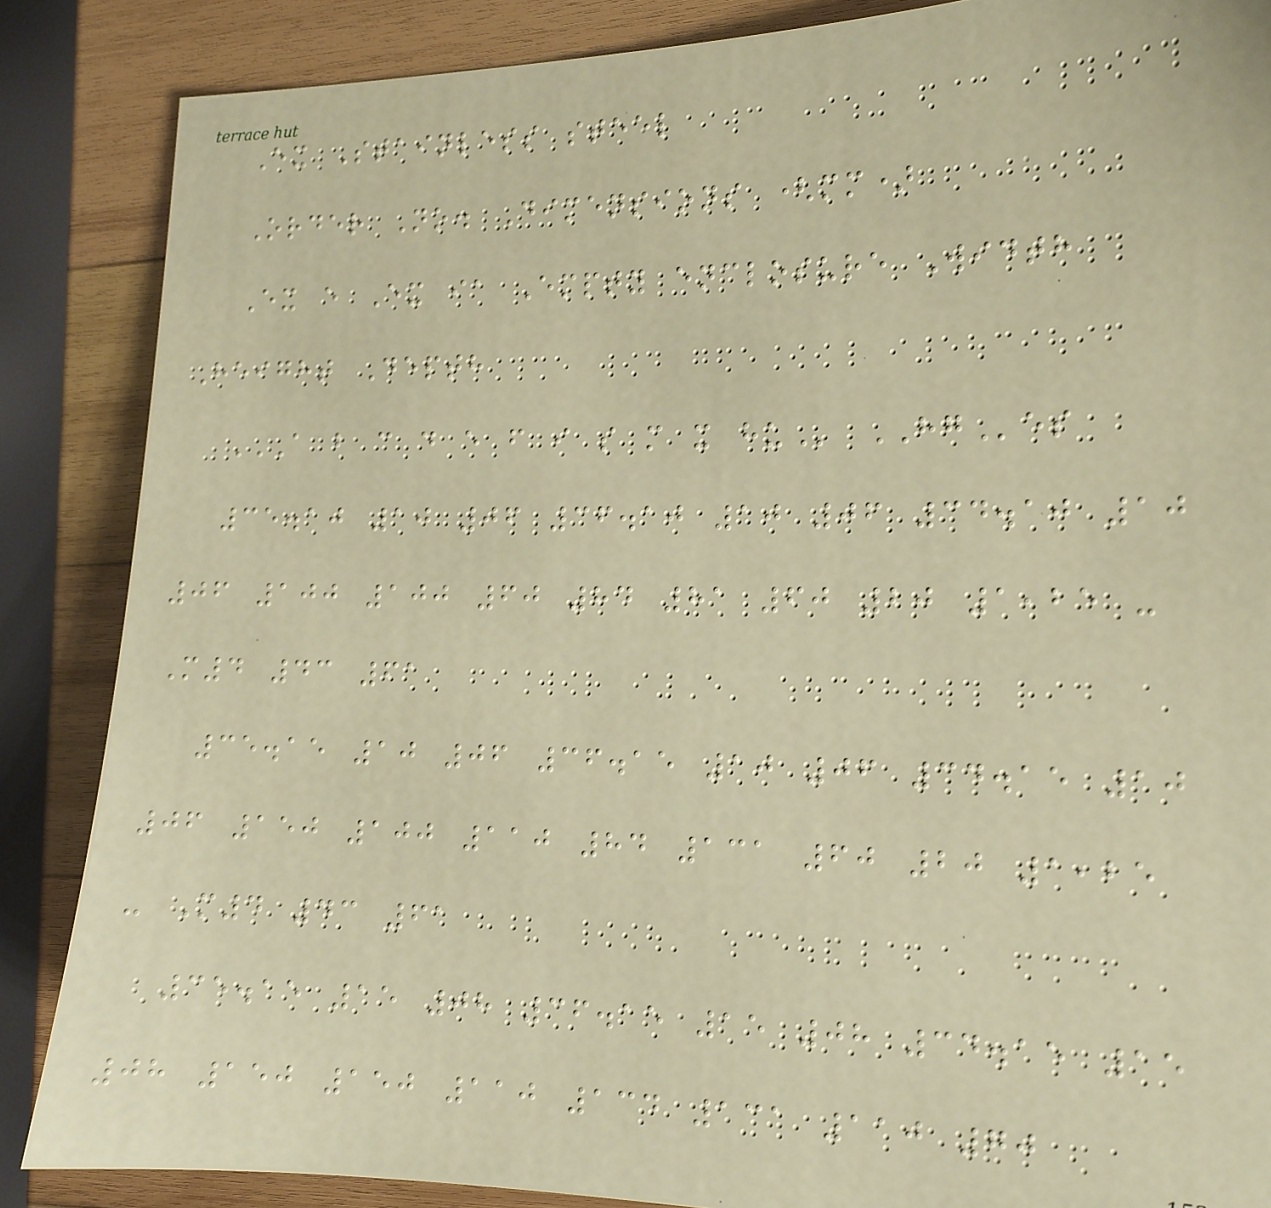Ex Stainless steel
Order No. Dimensions (mm)
Ex e Ex ia Empty enclosure Width
Height Depth
A B C D E F I S M X HU HGes
35.10 10 06 36.10 10 06 34.10 10
06 100 100 60 84 81 60 20 1,25 -
M4 43 61
35.15 10 06 36.15 10 06 34.15 10
06 150 100 110 84 131 60 20 1,25
- M4 43 61
35.15 15 08 36.15 15 08 34.15 15
08 150 150 110 134 131 110 70
